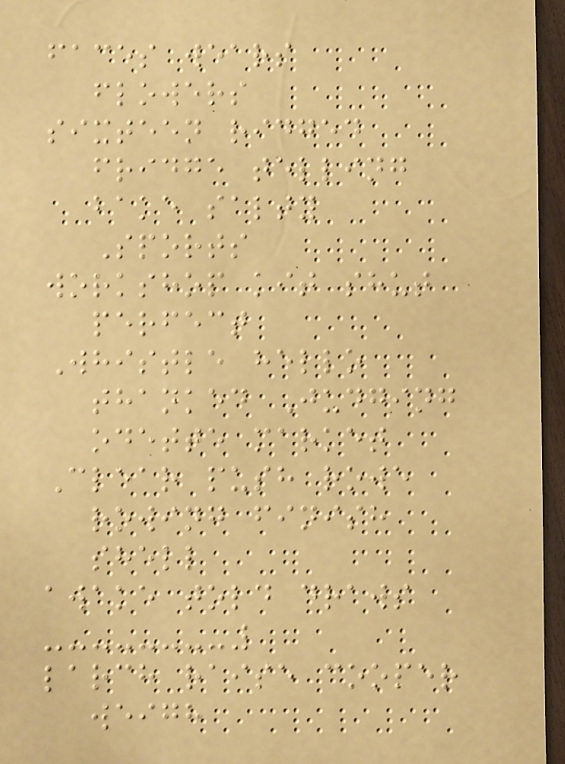faces wears
flowers
sixteen ridged
fridge telling
bake salty
Sports
workshop kit shut
perfect
Whistle hello
thanked Judging
odette market
Clear push rowe
rowing finish
shell
awake told draws
larch raise cooper
weigh
